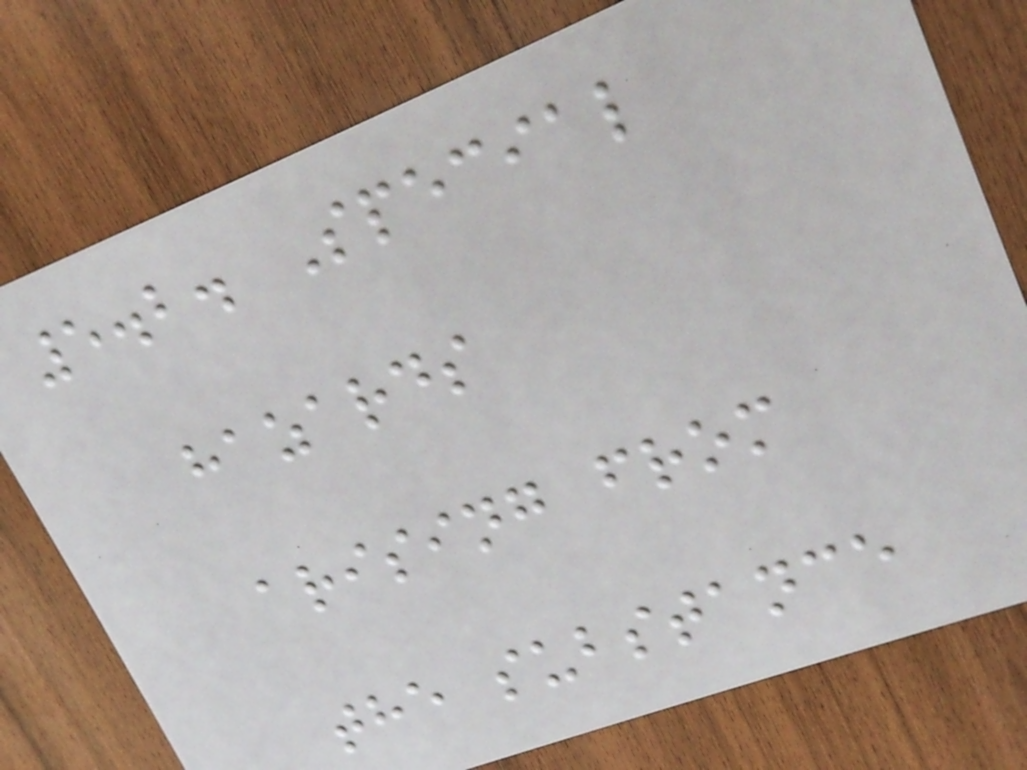5.2. Special
hazards
arising from
the substance
